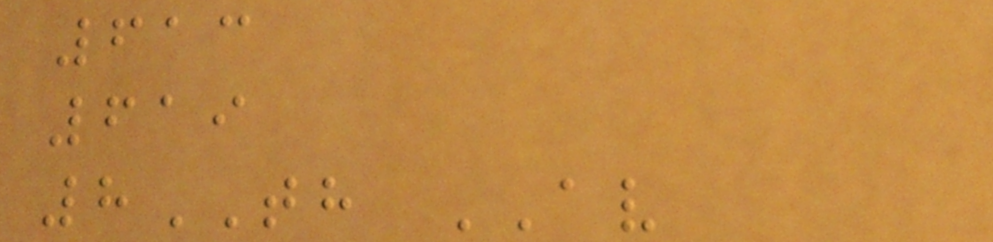613
619
8TH AV
